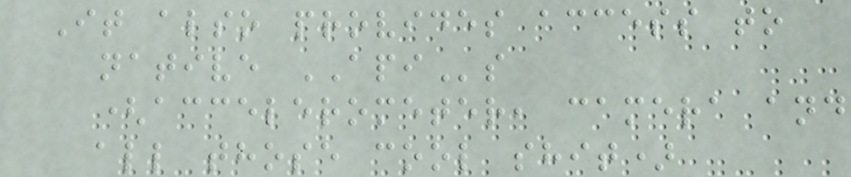It also provides access to
native APIs
(accelerometer, camera and
all those cool shit)
